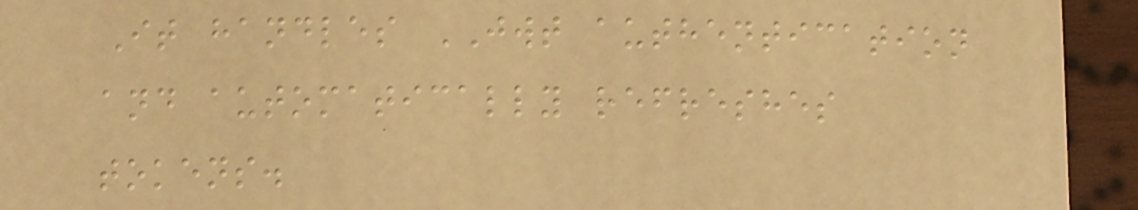It handles JWT authentication
and automatically refreshes
tokens.
